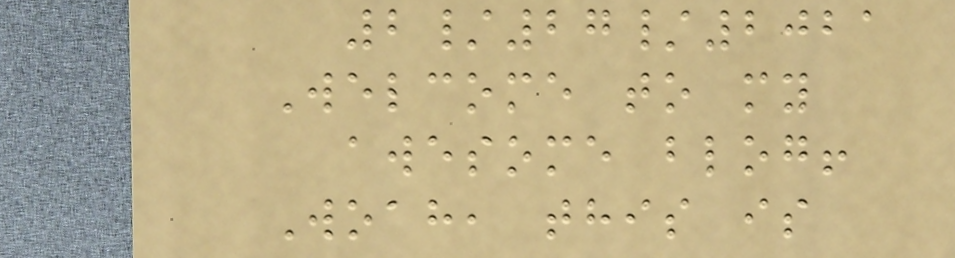2/27/2021
Welcome to my
awesome blog!
Woah, this is
